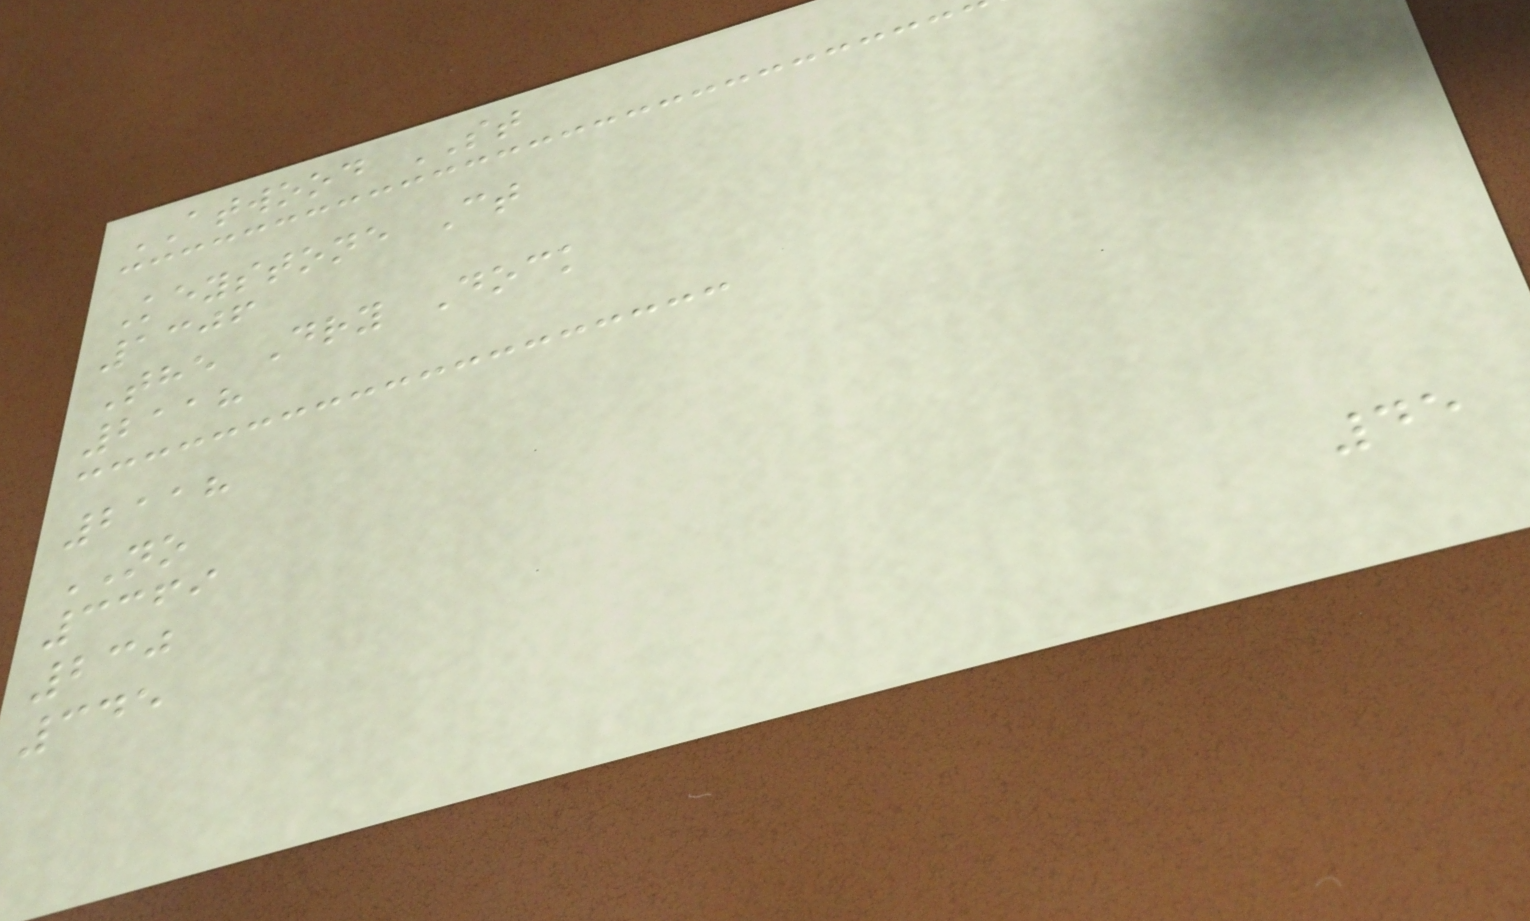ATWOOD ST
Keystone Ct
1306
The Dry Dock
2118
2118
NO
3369
230
345
45
